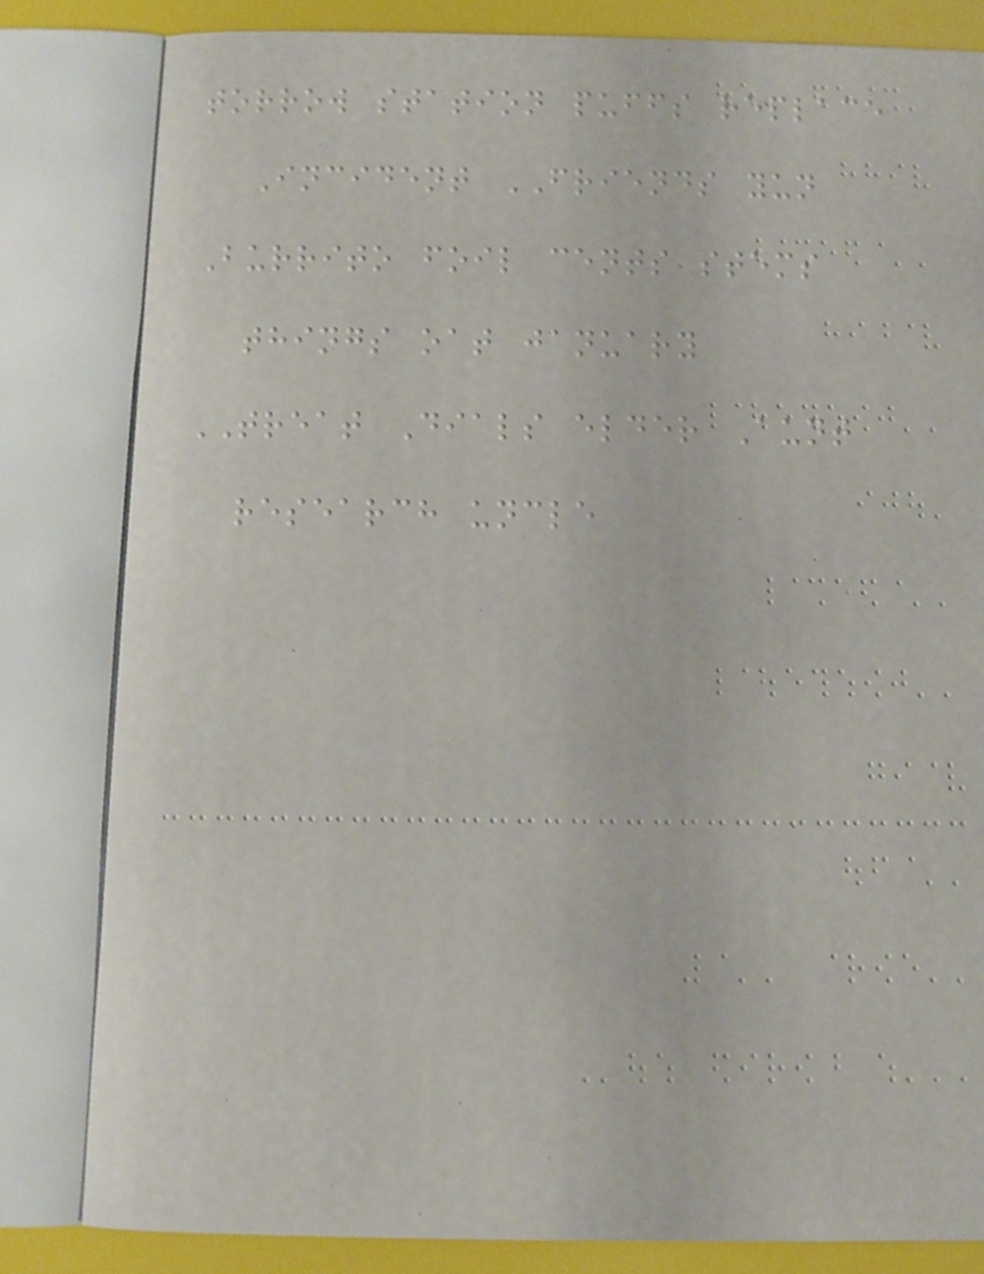torrow station puffs replace
Incident FRIENDS yun
Burrito foil cents stems
things oat january
TREAT Dials elder Aunt
research uncle
